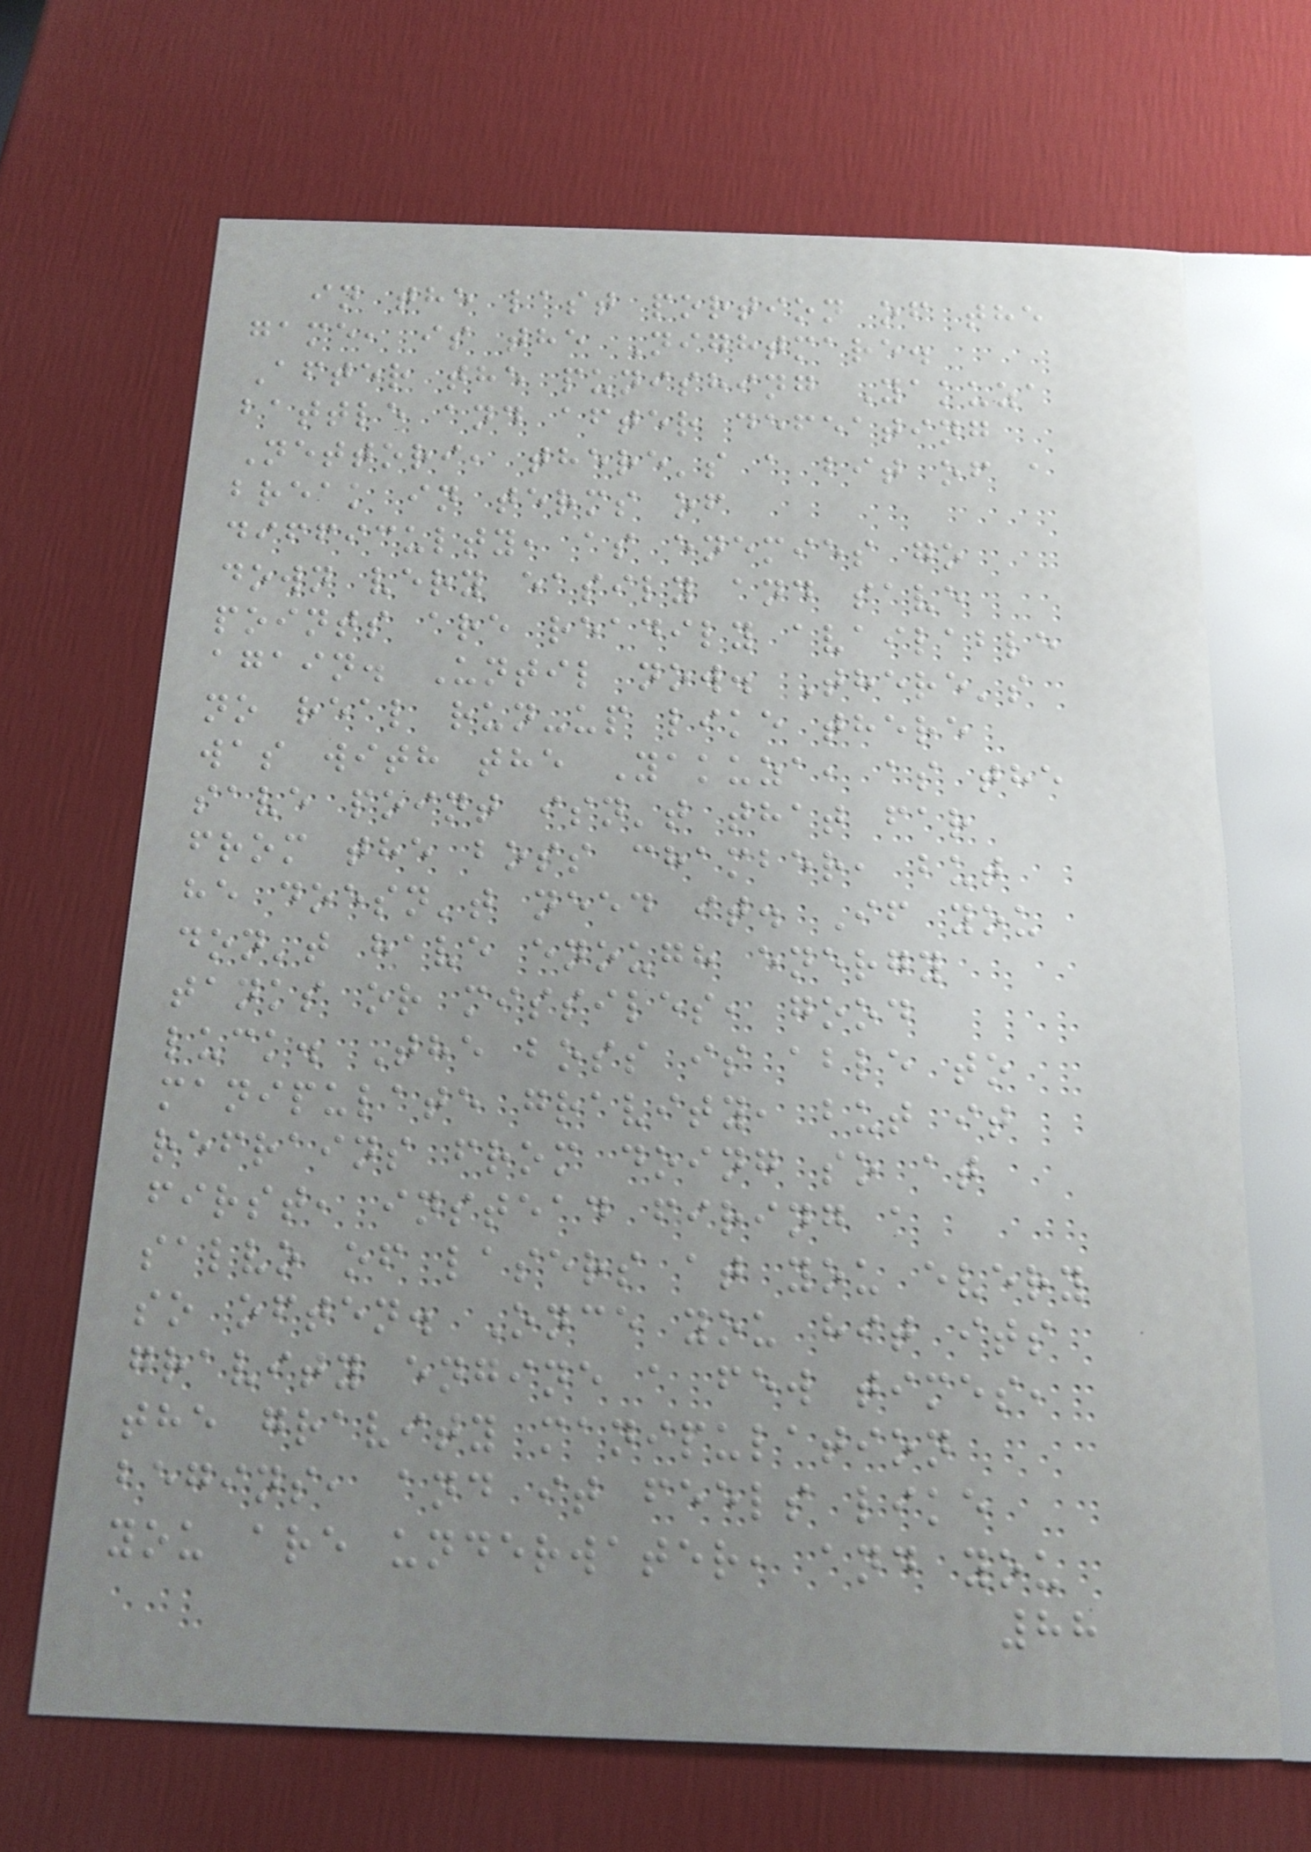in the last portion of the
game, is the Nightmare.
After the punishing Yakuza
battle and after defeating
Nettori, there's a bit of a
break in terms of
difficulty, as enemies go
down very easily and save
points are readily available
again. Until now. There's
no real run-up like there
was with the Yakuza, as the
save point isn't that far
from the boss chamber, but
he doesn't need it. If you
don't have enough energy
tanks or missiles, good
luck. The boss is able to
manipulate gravity, but it
refrains from doing so at
first, instead firing a
salvo of lasers at you every
so often. Once you hit its
gravity engine a few times,
the gravity manipulation
begins, and it feels like
you are underwater, and you
88
